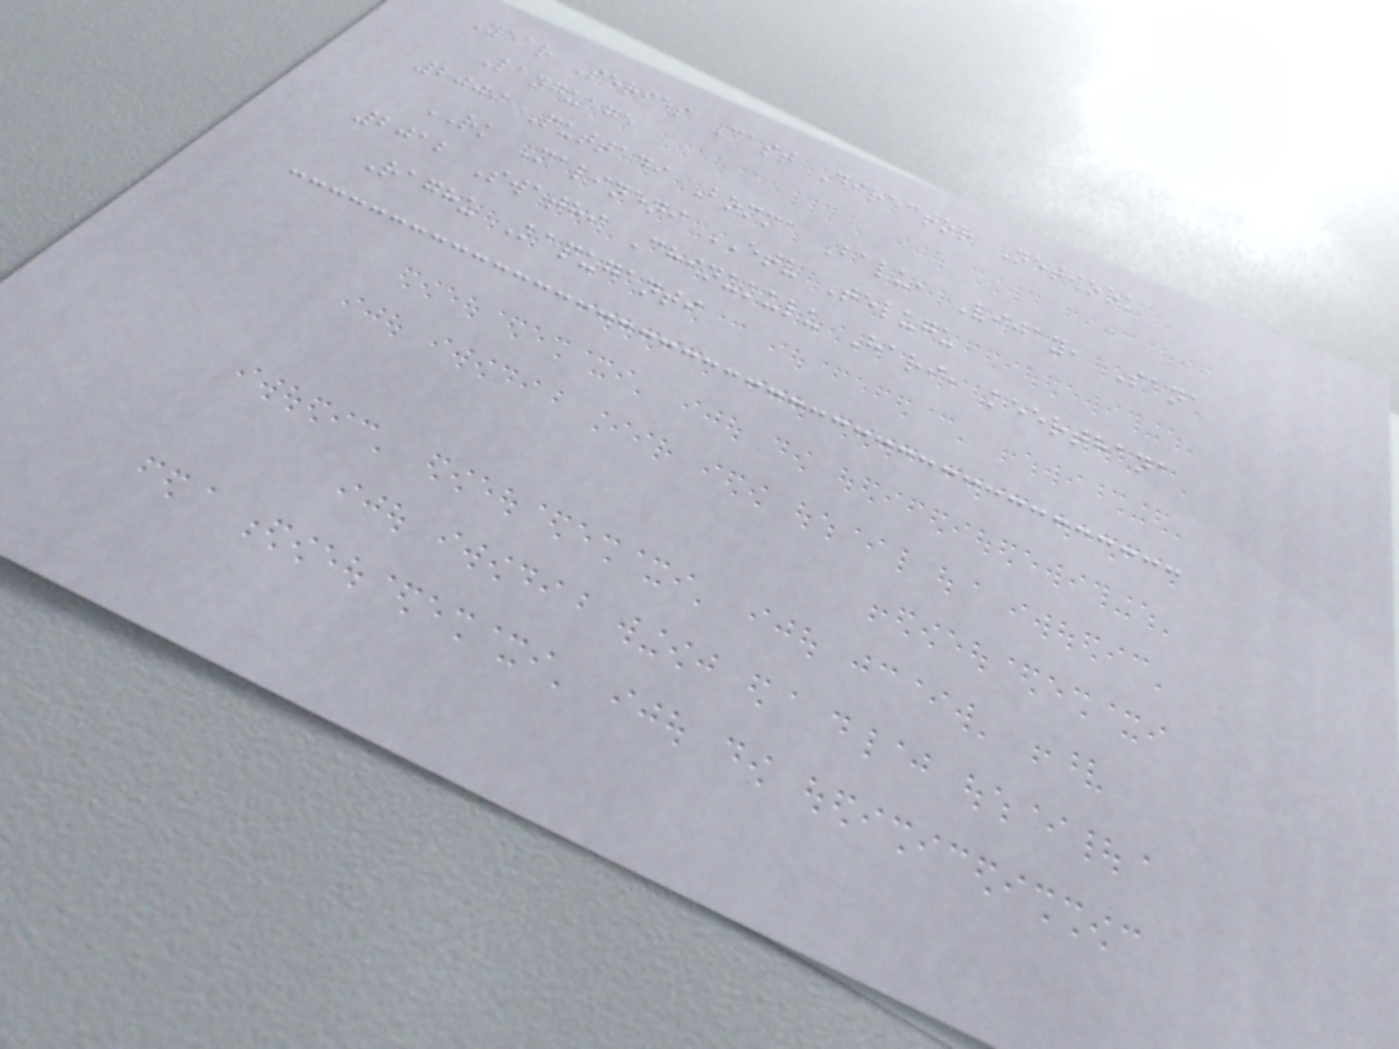Year Series Cast Director Network
Language
2009 Puttadi Bomma Balu, Vijay, Sana
RK Malineni ETV Telugu
2012 Swathi Chinukulu Hari, keerthana
Raghu Kapuganti
